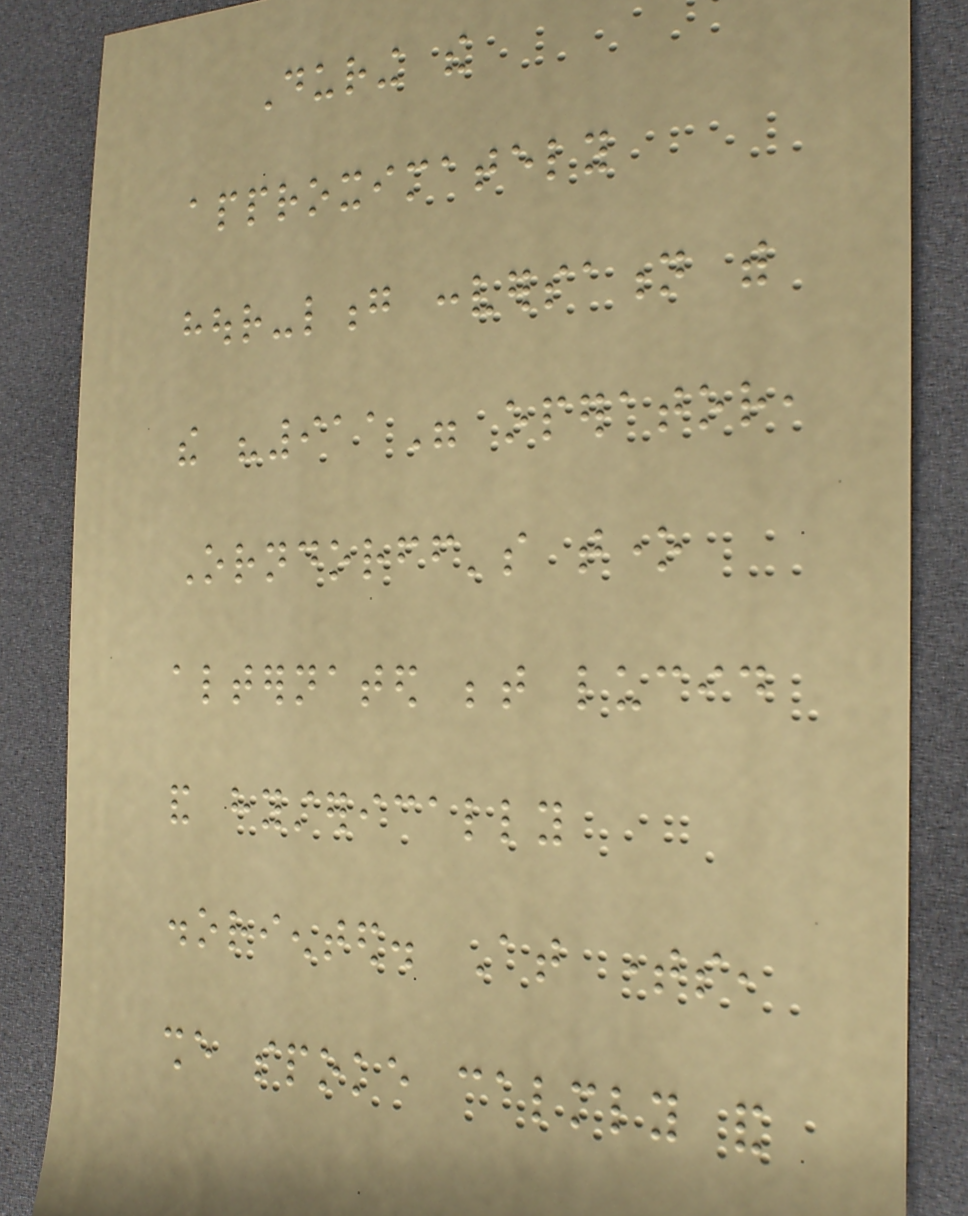During the
approximately
hour-long conversation with
the "911" operator,
Orndorff's tone
alternated between lucid
and hysterically
disoriented. At times,
she spoke calmly and
